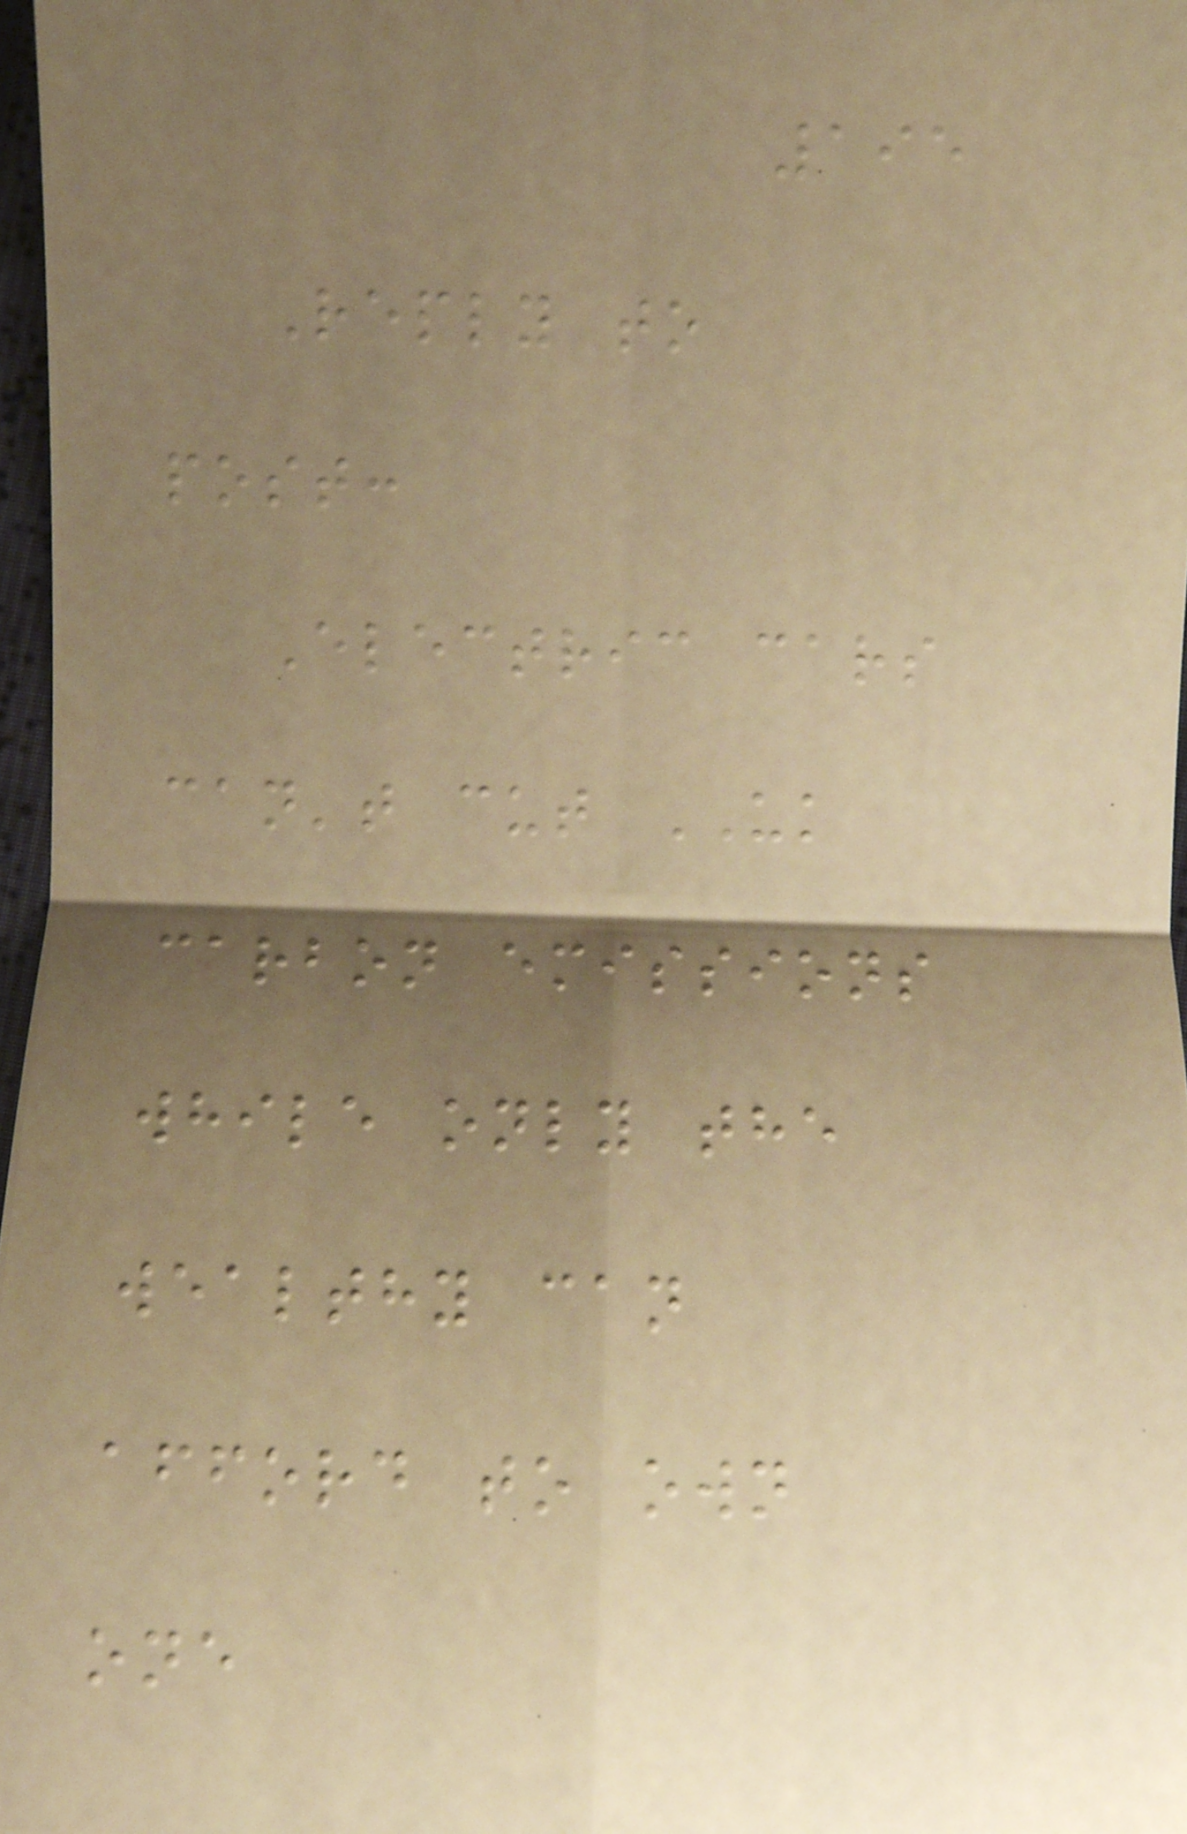195
Reply to
post:
Electric cars
can't cut UK
carbon emissions
while only the
wealthy can
afford to own
one
